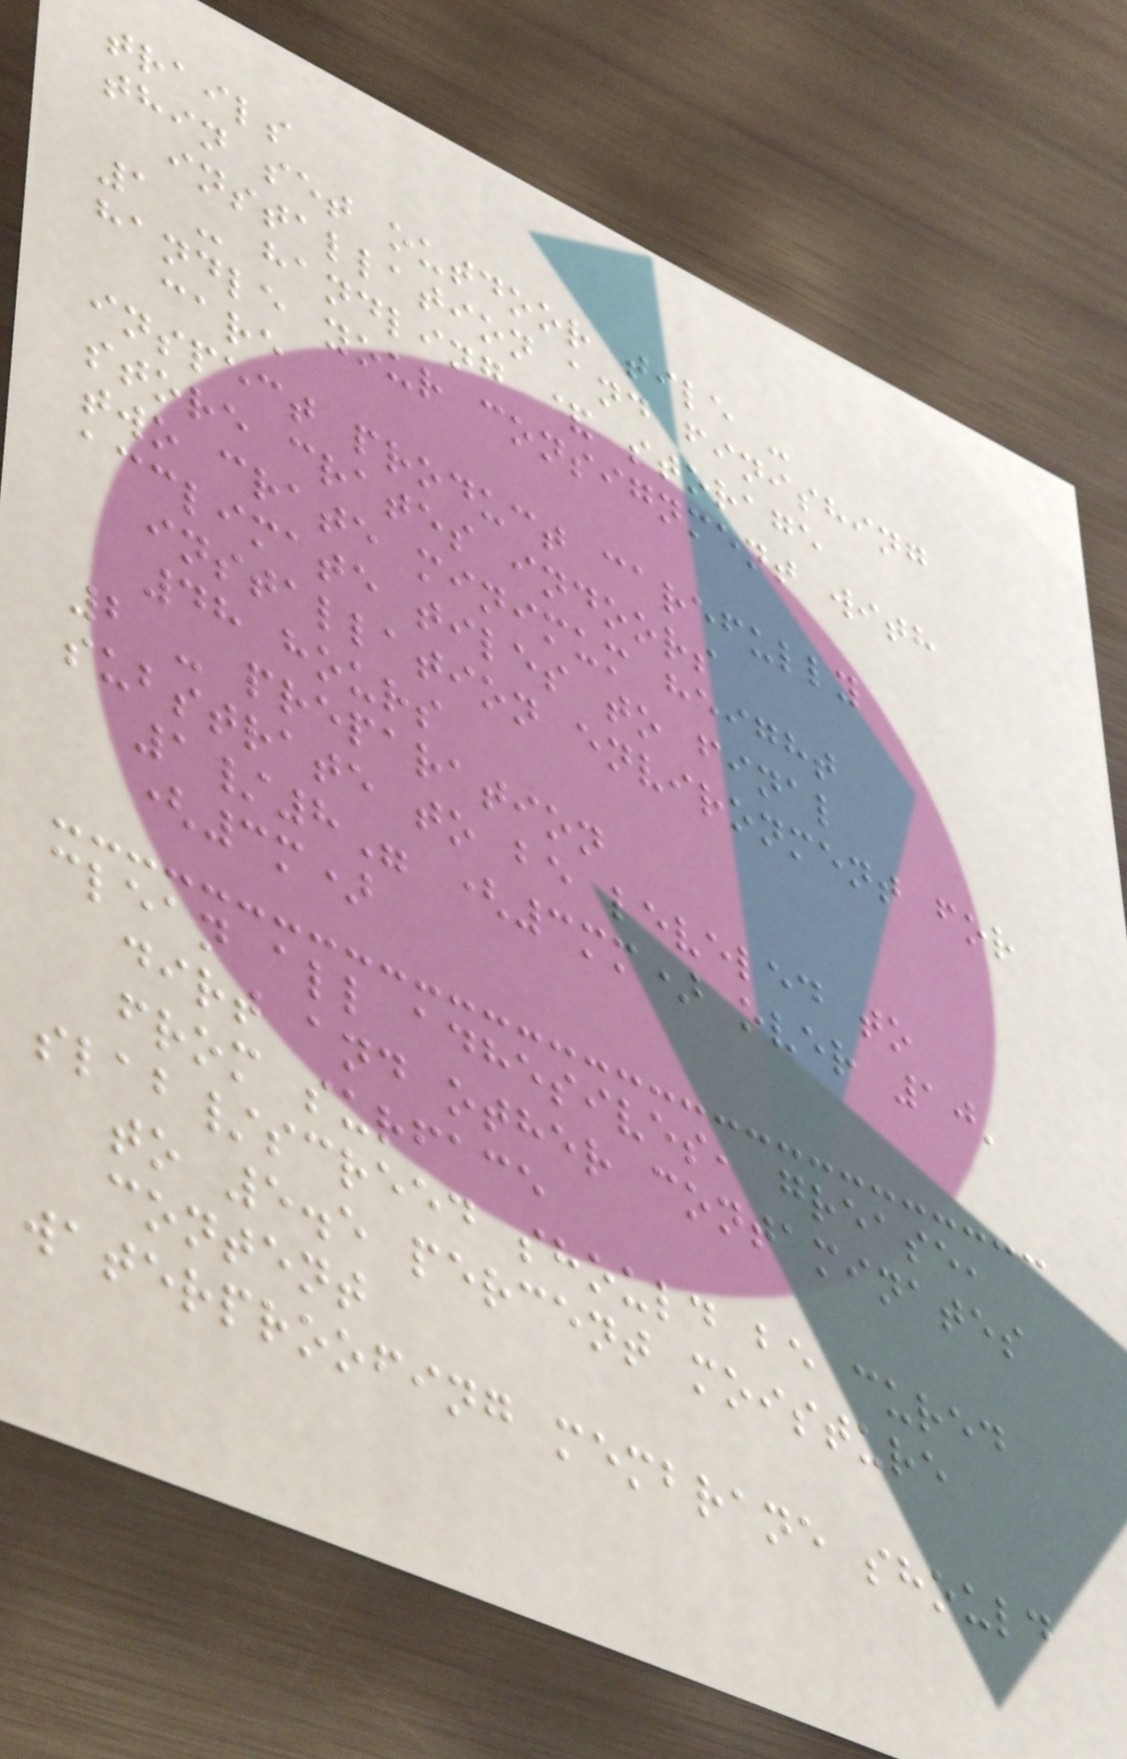trails
thin set outdoor tile -
installation and finishing
1 - handling & storage
handle your consignment with
care
inspect product carefully
store crates indoors
two crate minimum height
acclimate tiles to final
installation environment for
48 hours
2 - preparation
substrate to be leveled to
1/8" (3mm) over 10'
(3m)
clean all adhesives, grease,
dirt and other contaminates
from surface
slab/screed should be cured
to 5.5 percent moisture
content
waterproofing membrane should
